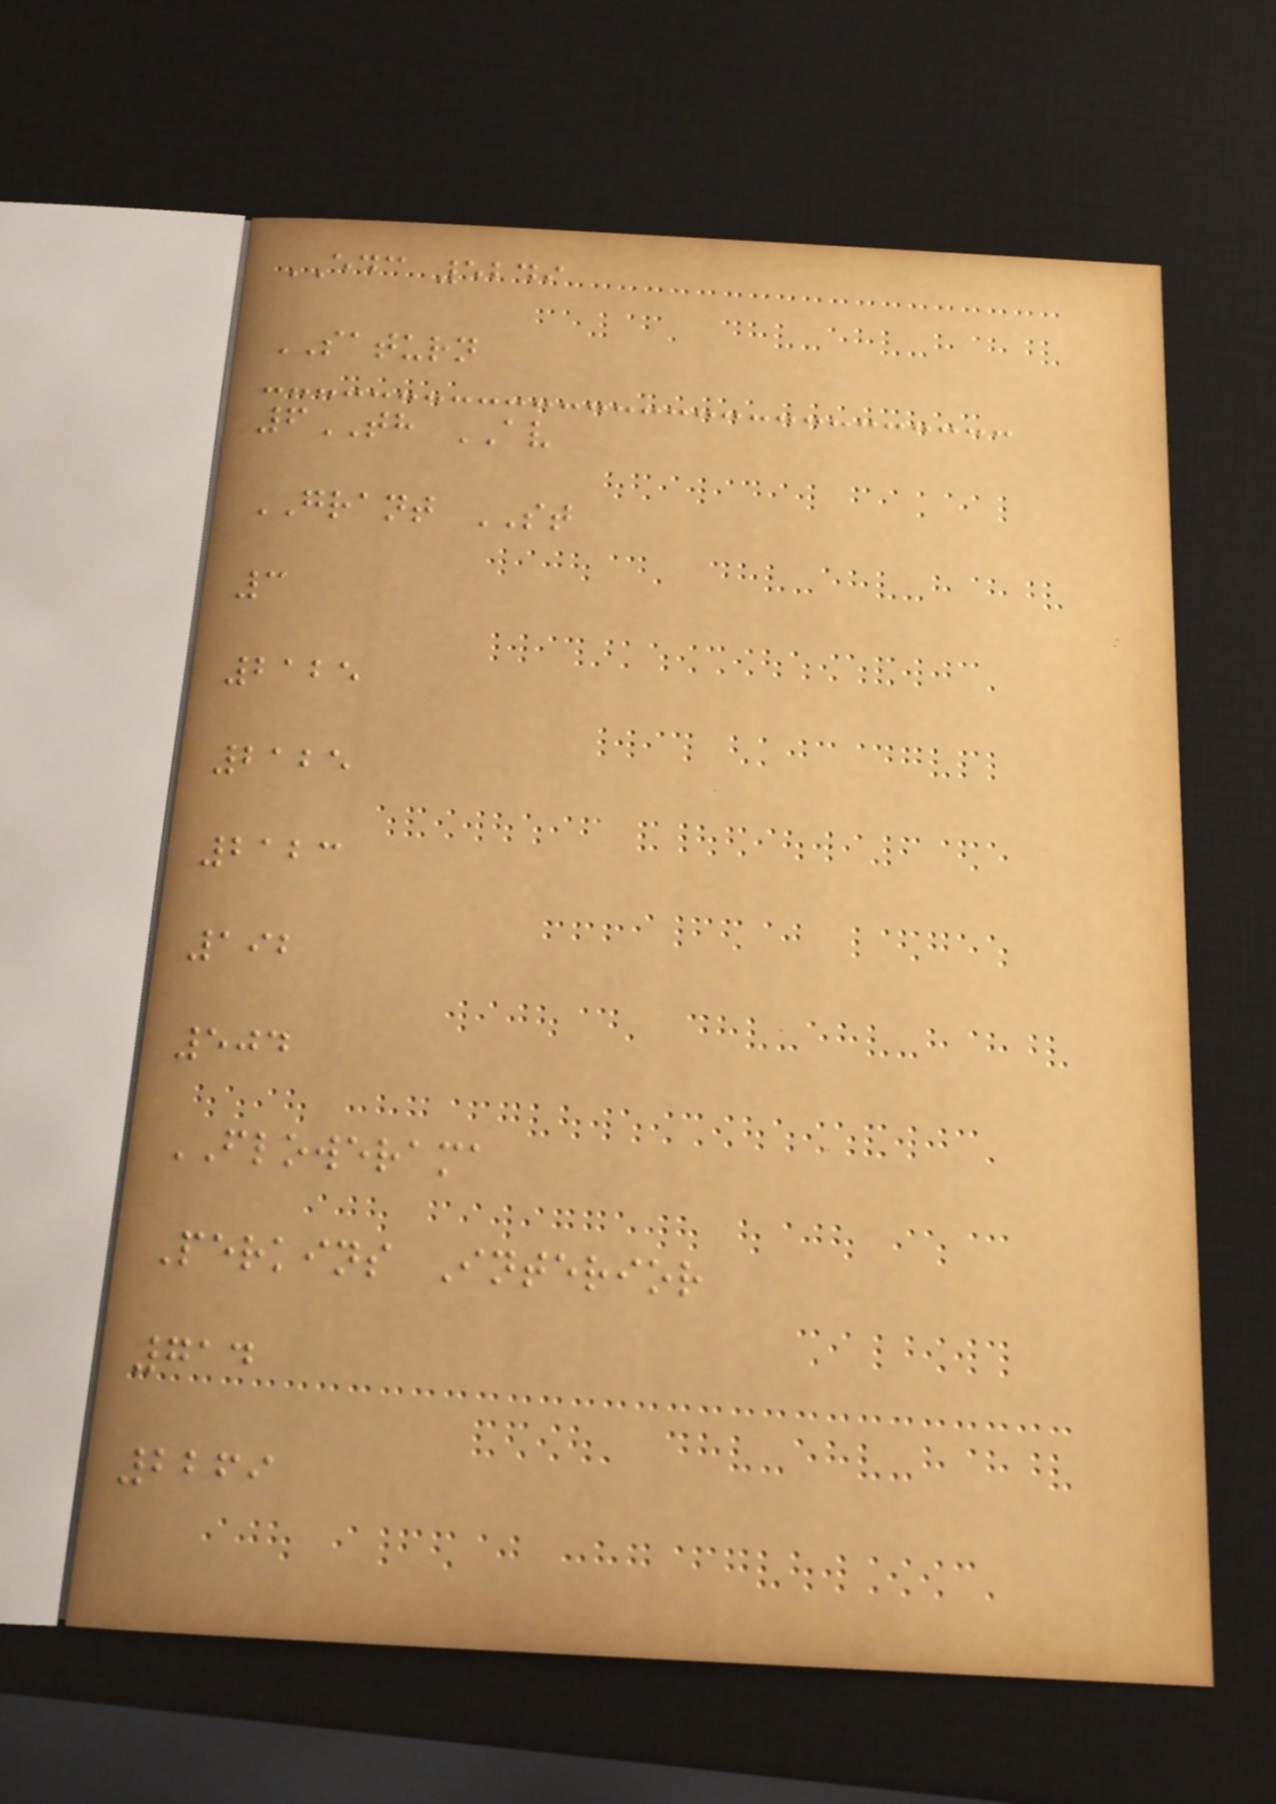EDC 5249
SATURN
6TH AV
GRANT ST
3
2125
2125
2123
192
504
FLOWERAMA
Perkins Interior
714
2269
